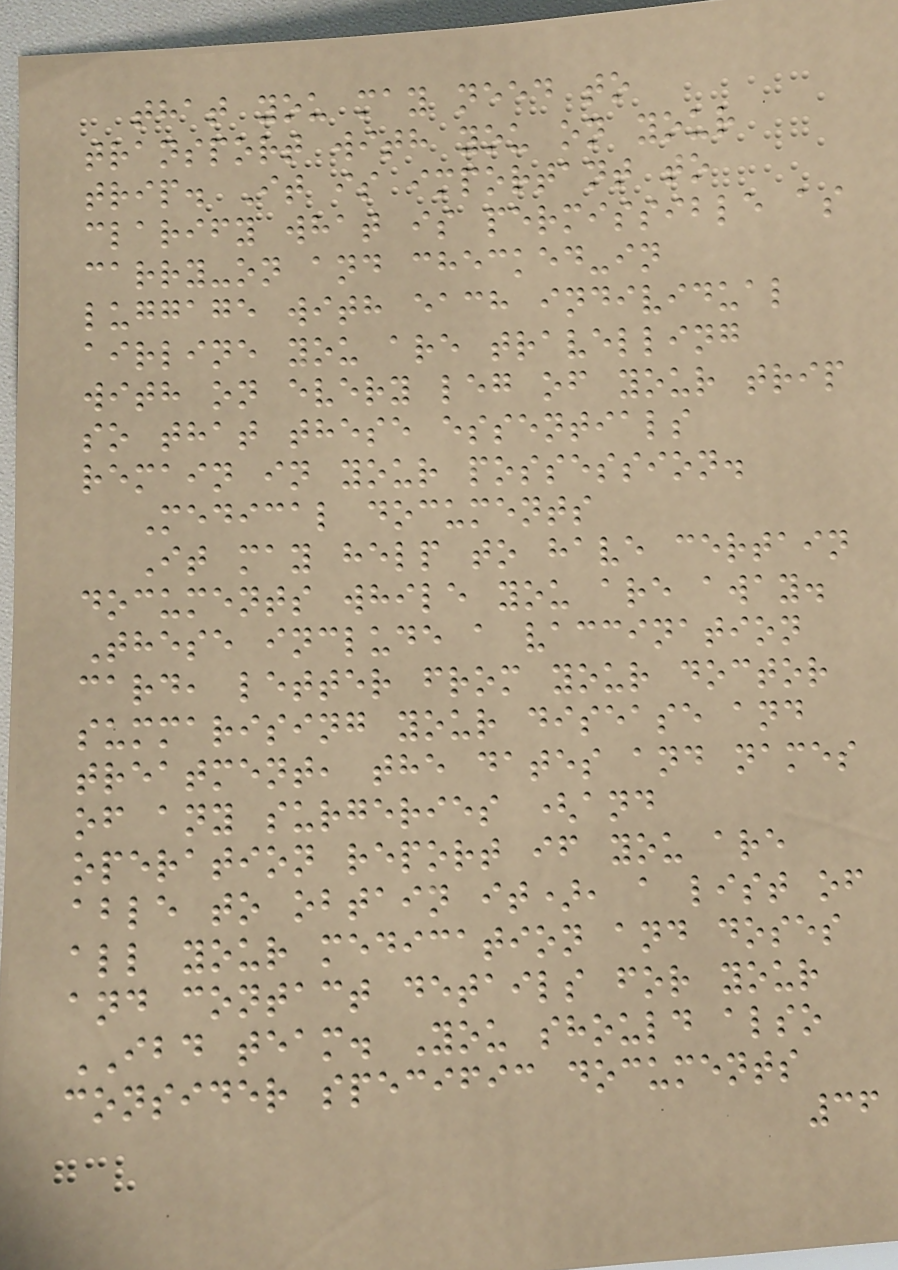that you may need to
transport with you on your
trip. It is important to
clarify what is permissible as
carry-on and checked-in
luggage with each individual
airline you are travelling
with on every leg of your trip
so that these essentials
remain in your possession.
Medical documents
It may help to have certain
documents while you are away.
These include a vaccination
card, letter from your doctor
summarising your disease and
treatment, the dates and names
of any surgeries (and
operation report if you are
able to obtain it), a list of
all your medication and doses
and contact details for your
IBD team. You should also
consider specific documents
36
